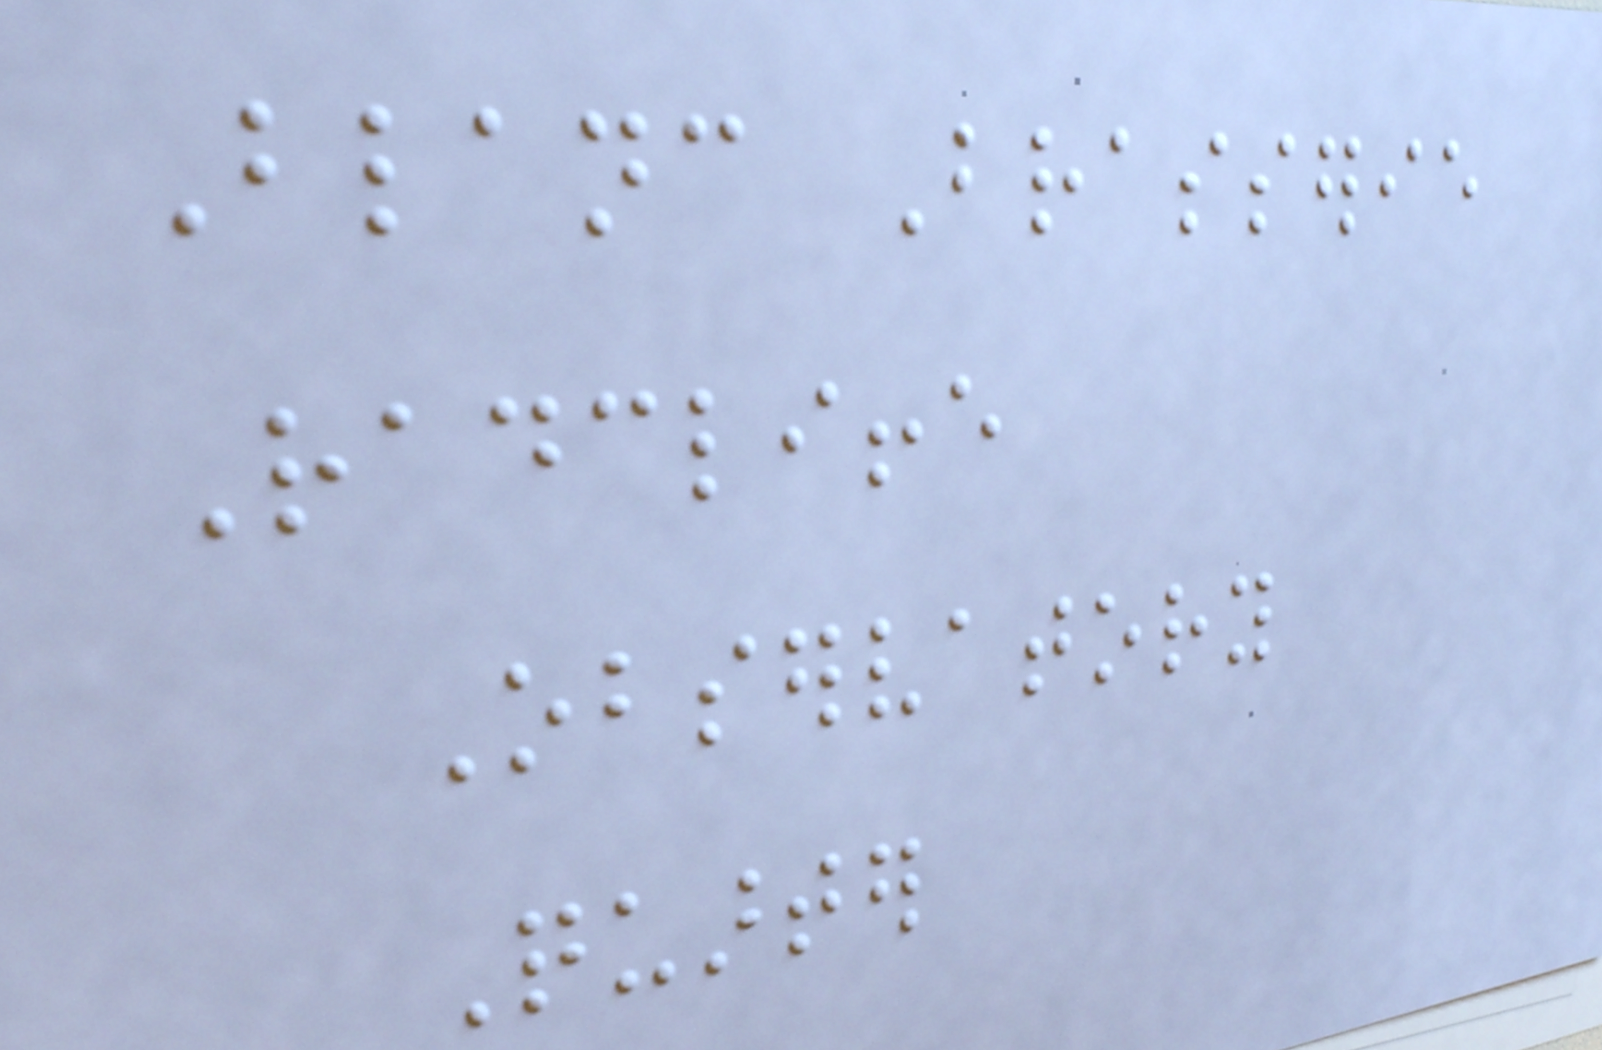Blanc Brasserie
Radcliffe
Observatory
Quarter
